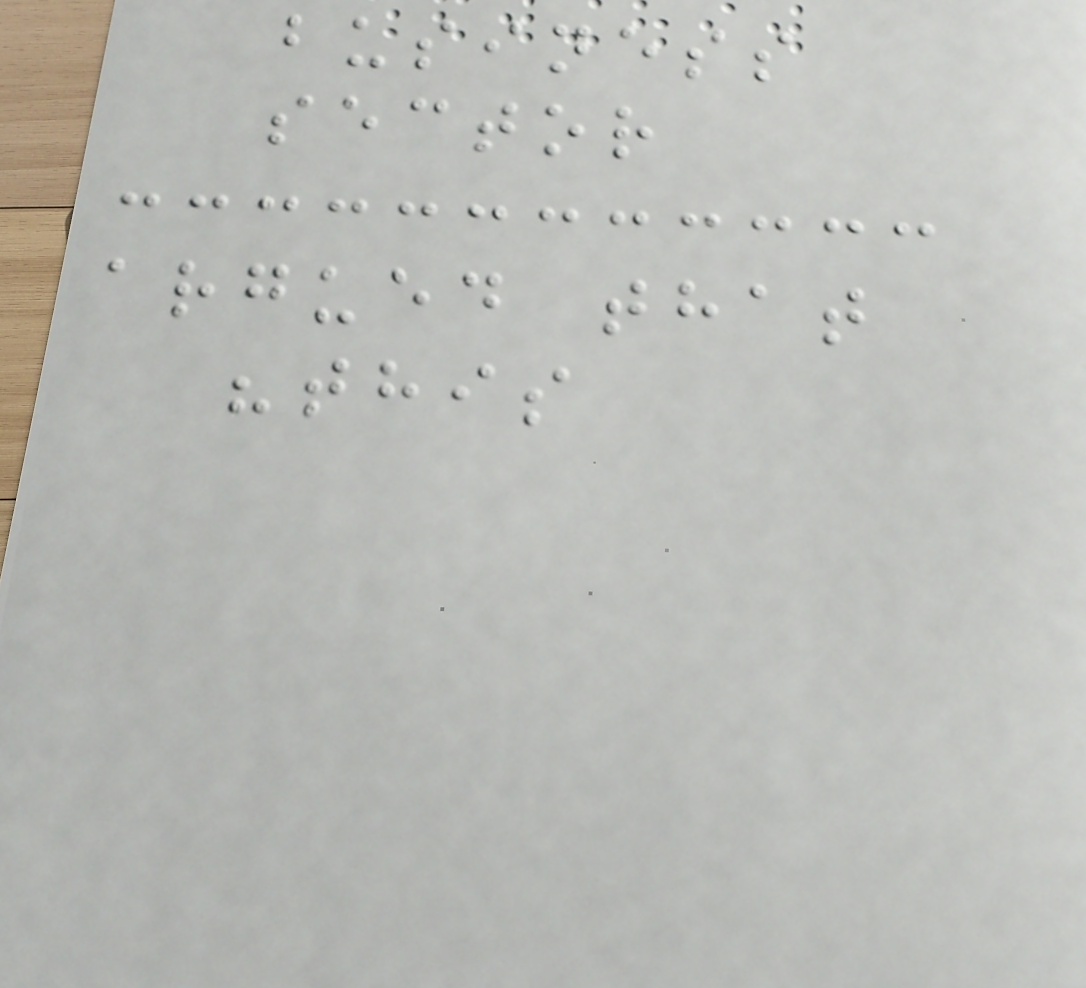business
sector
argued that
"this
